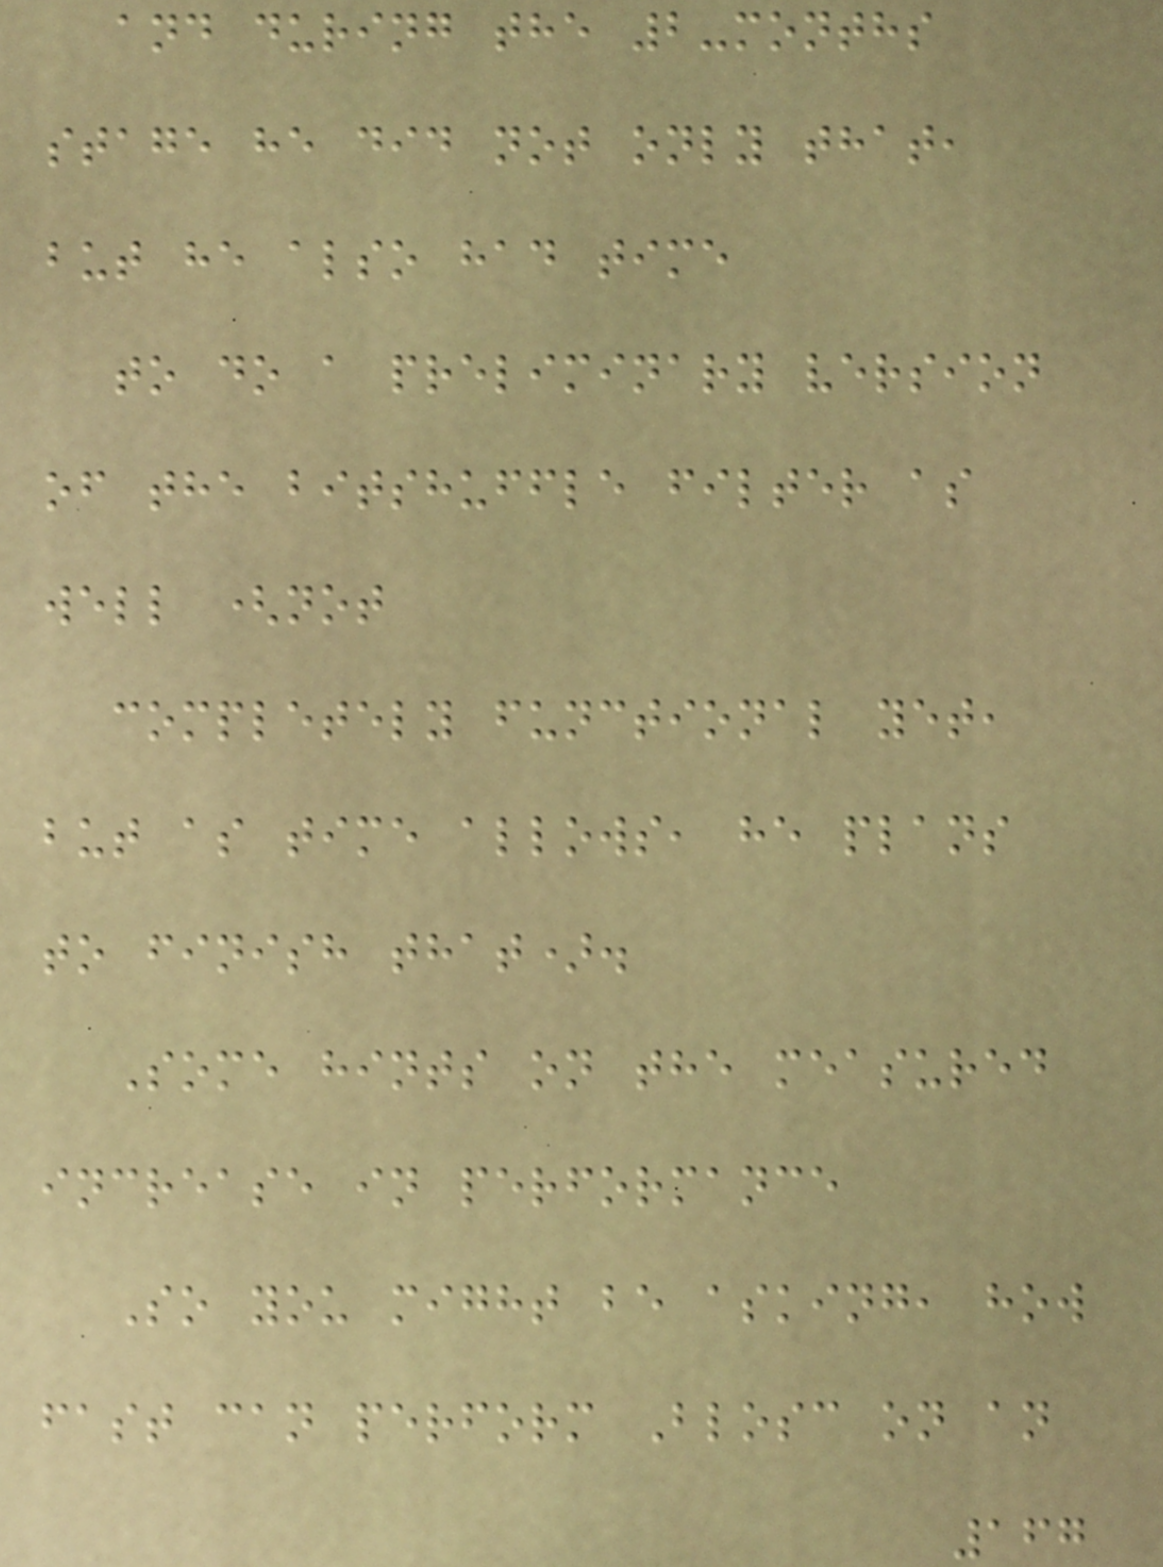and during the 2-months
stage he did not only that,
but he also had time
to do a preliminary version
of the bitshuffle filter as
well (not
completely functional yet,
but as time allows, he plans
to finish that).
Some hints on the measured
increase in performance
So you might be asking, how
fast can perform Blosc on an
167
